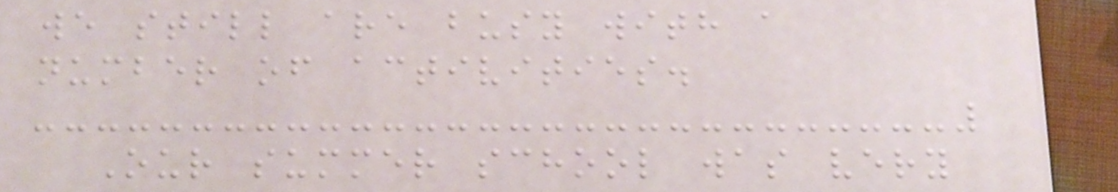we still are busy with a
number of activities.
Our summer school was very
